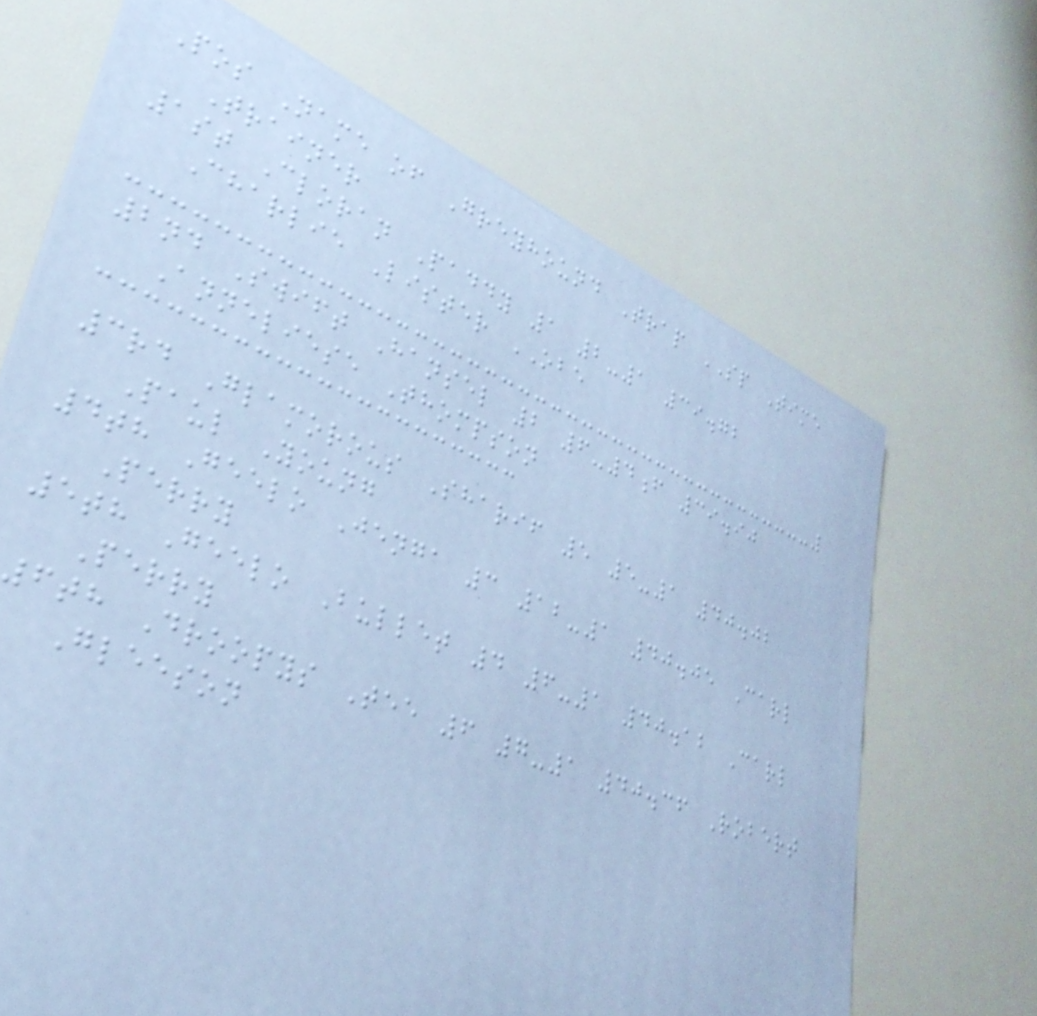Pos Name of Greyhound Trap SP Time
Trainer
1st Cloran Paddy 1 2-1 39.72
Charlie Lister OBE
2nd Swift Hansel 2 6-4f 39.90
Anneliese Thompson
3rd Glamorous Sharif 5 5-1 40.02
Paul Young
4th Geelo Jenga 3 12-1 40.05 Carl
Perry
5th Geelo Bullet 4 6-1 40.12 Carl
Perry
6th Droopys Tee 6 7-1 40.36 Robert
Gleeson
